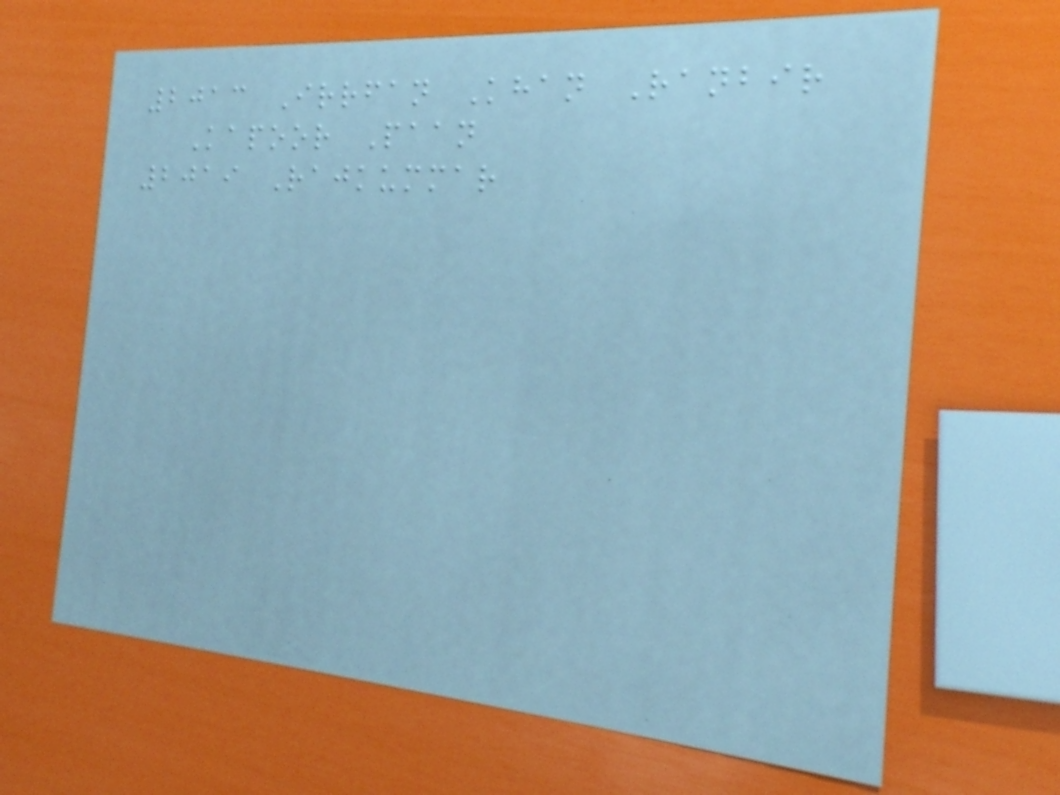2013 Irrfan Khan Ranbir
Kapoor Paan
2019 Rajkummar
